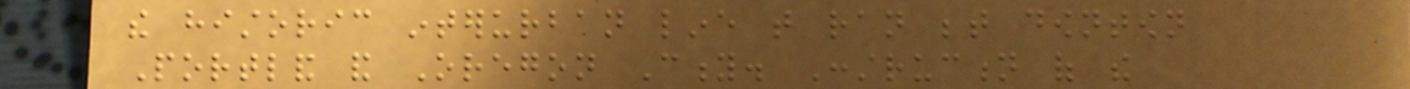the historic interurban line that ran between downtown
Portland and Oregon City. Construction of the
